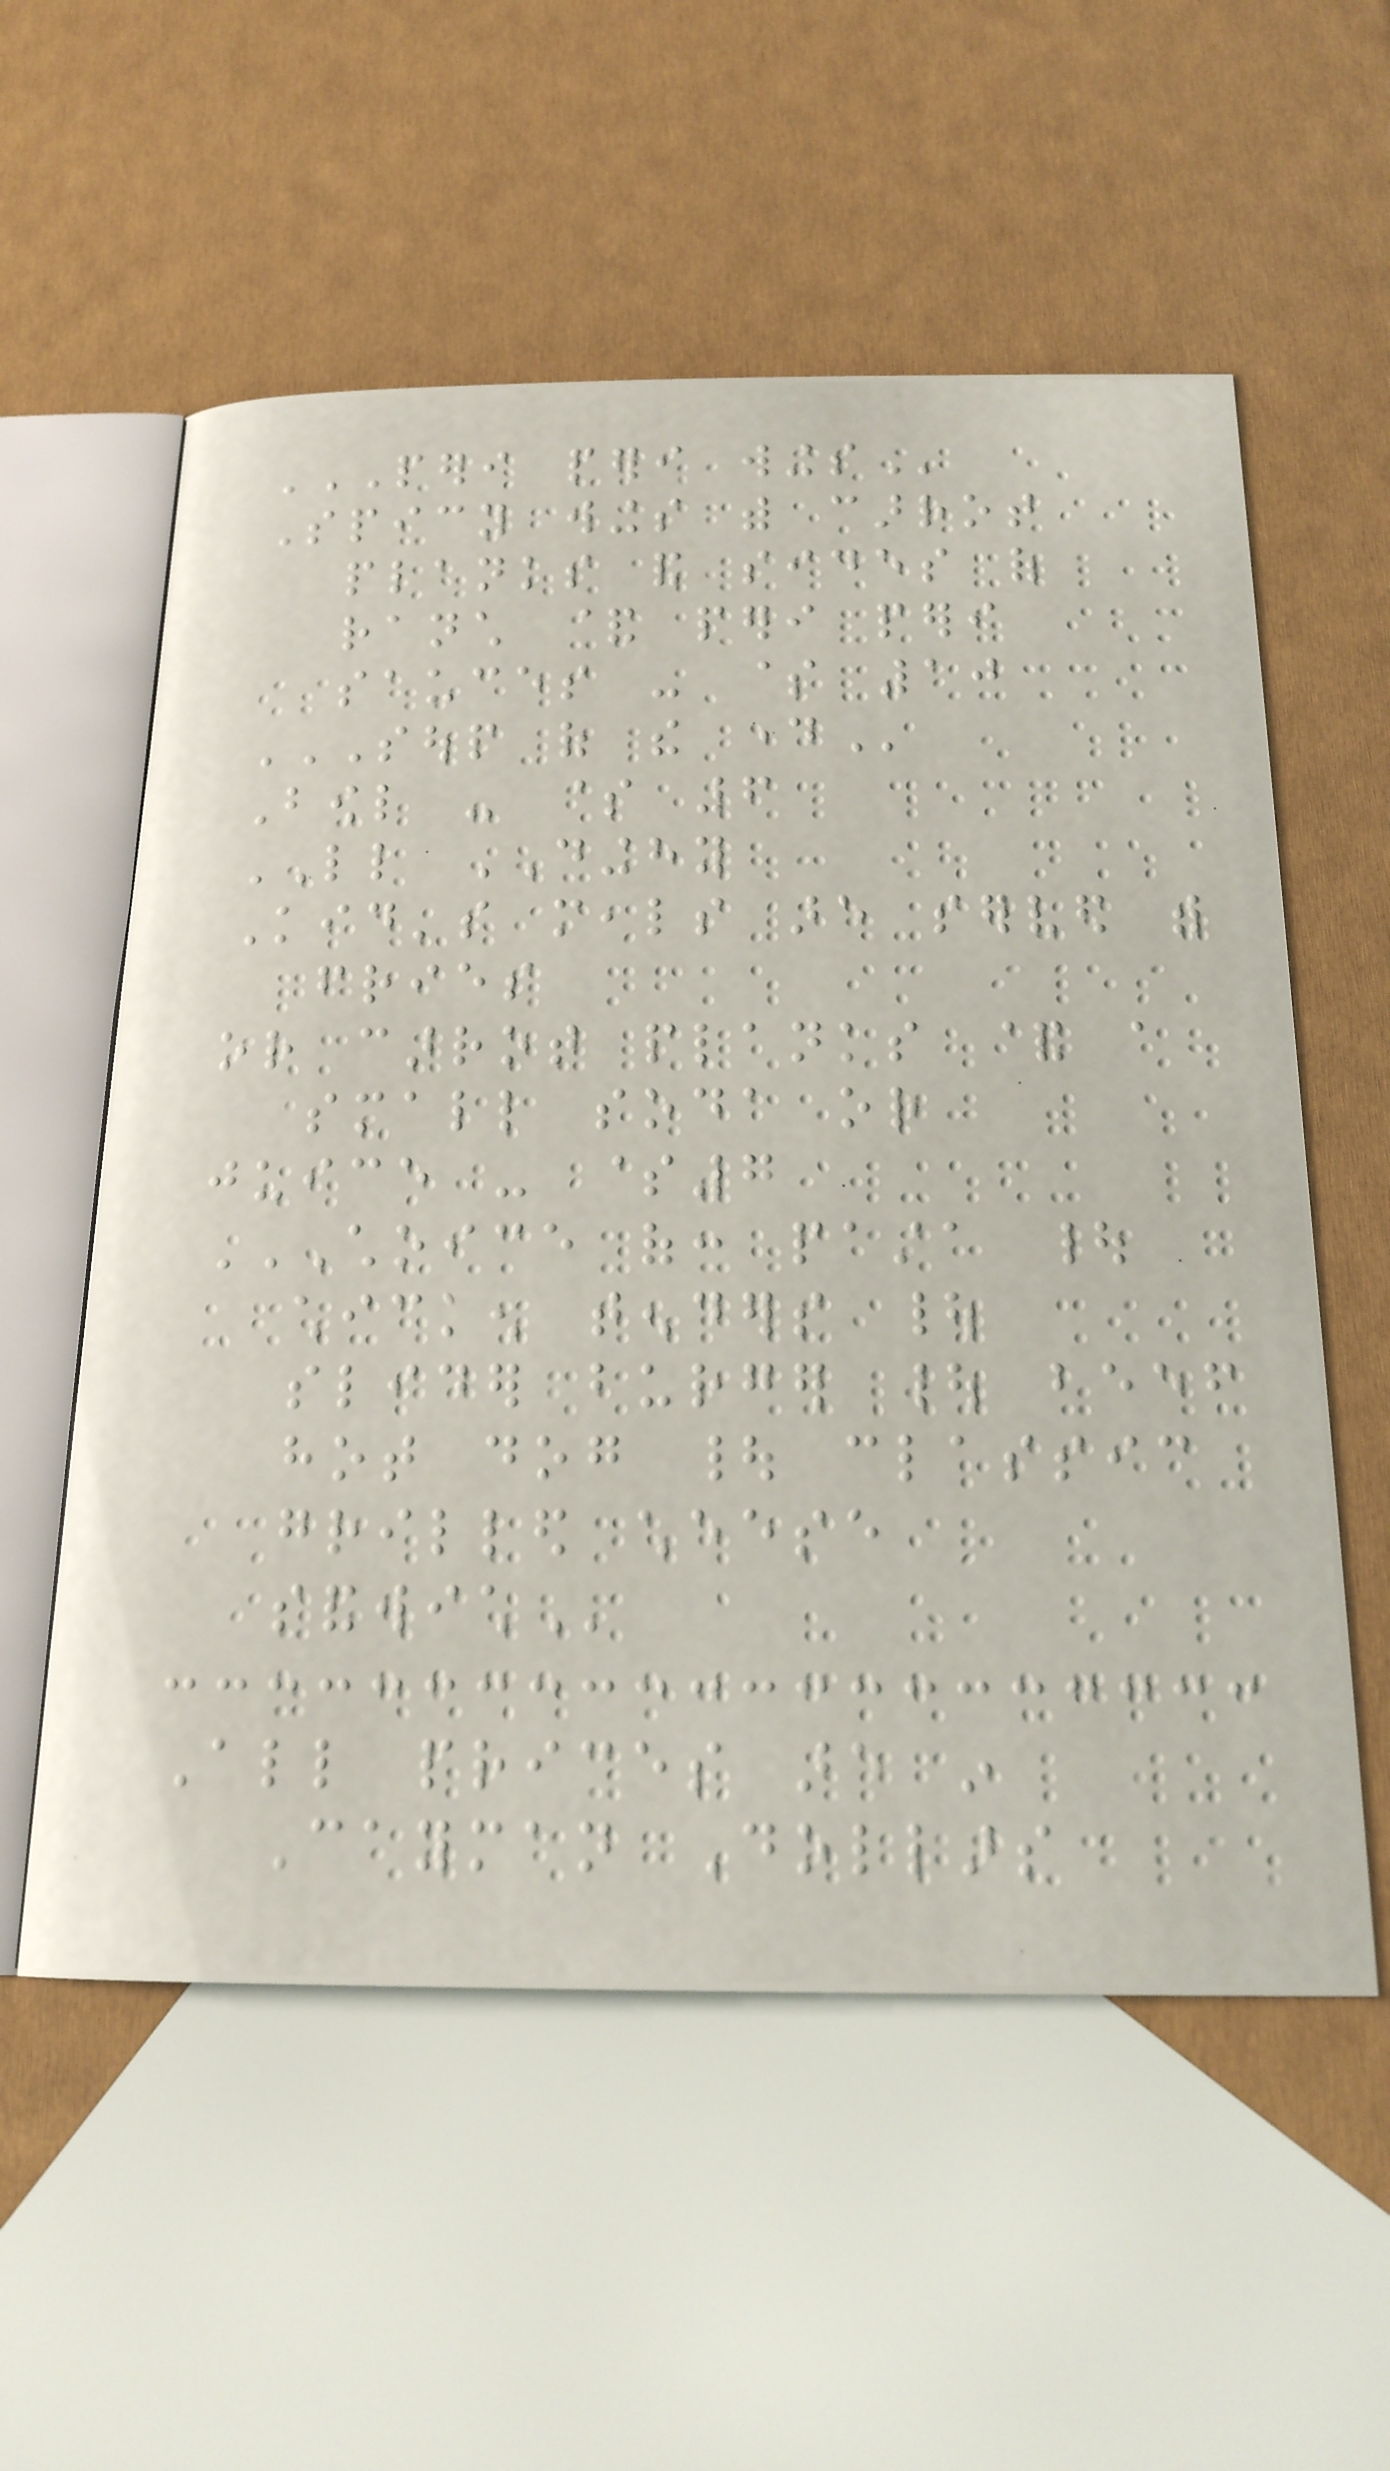PERI PERI WINGS
Spicy wings with carrot
planks and sides of
ranch & peri peri
sauces - $ 10
SOUP OF THE DAY
Bowl - $ 6
LITTLE DINGHY
Kid's meals are served with
fries
or carrot planks & a
small soda or
juice - $7
CHOICE OF: PASTA |
CHICKEN TENDERS |
SLIDER BURGER | BEEF
HOT DOG | CLASSIC
GRILLED CHEESE
SANDWICH
All prices are in
Cayman Dollars
